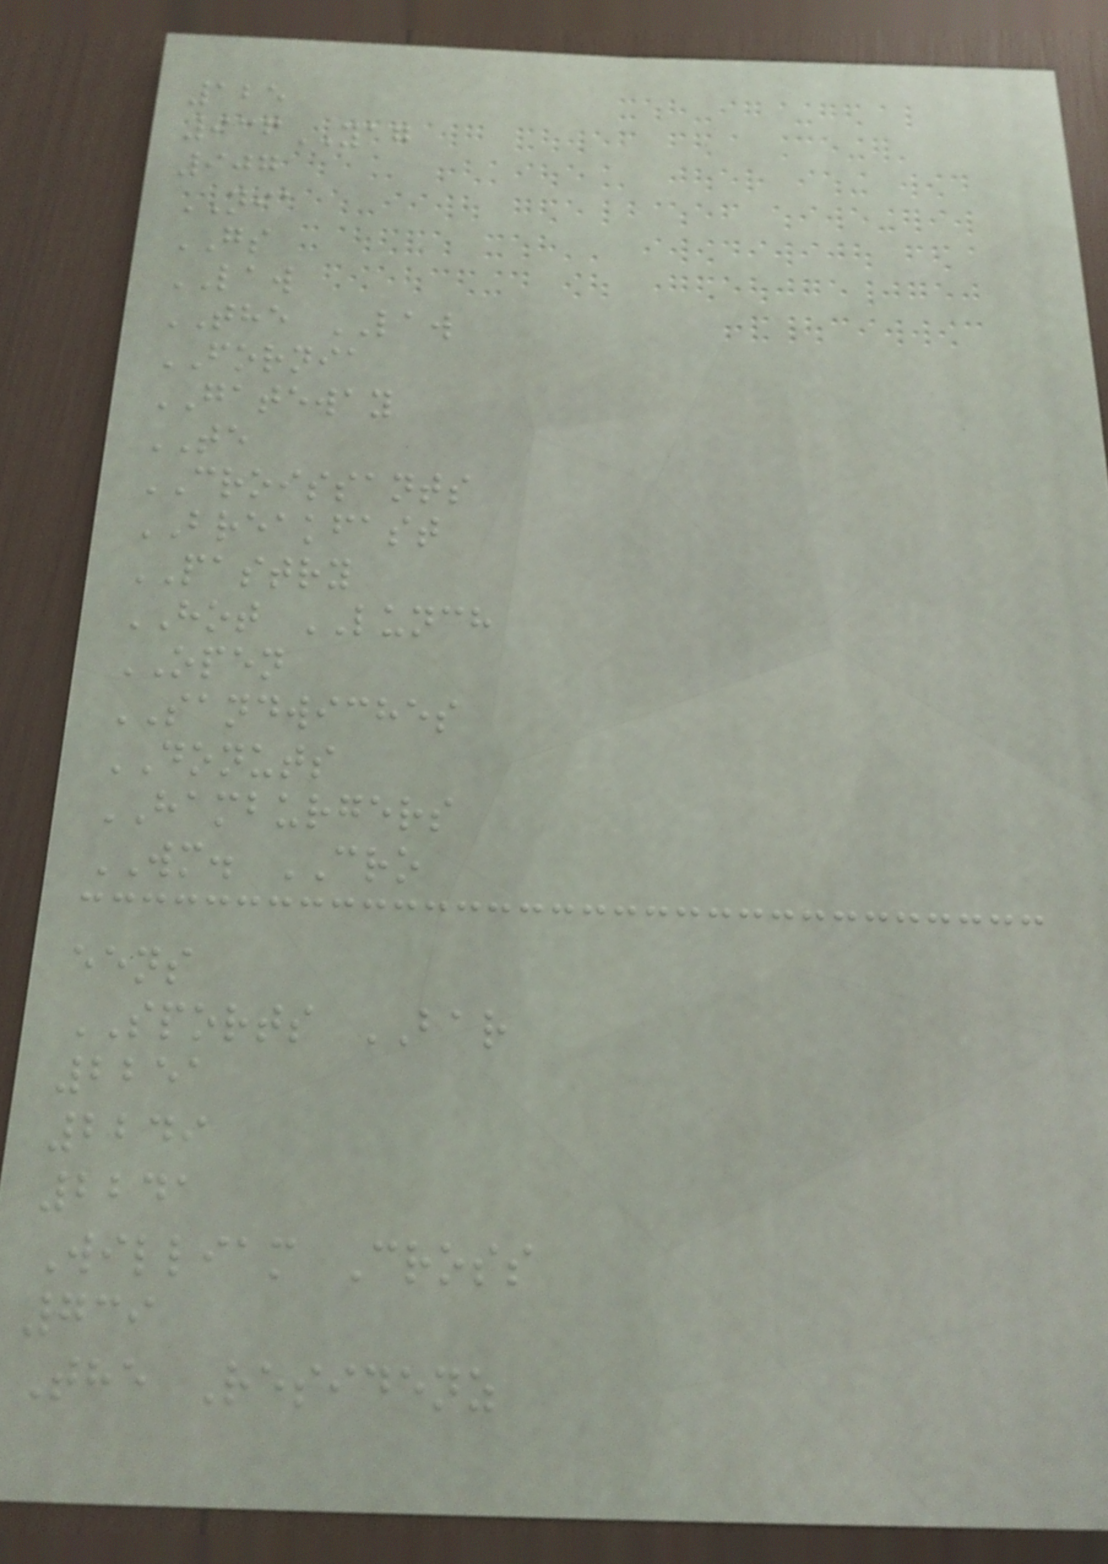125
936YAG
907
NIA
GS
LAW
THE LAW
FORNIA
GATEWAY
TE
CROISSANTS
BREAKFAST
PASTRY
HOT LUNCH
OPEN
SANDWICHES
DONUTS
HAMBURGERS
WM. CRO
eens
SPORTS BAR
2251
2249
2241
William Cross
739
The Residenz
